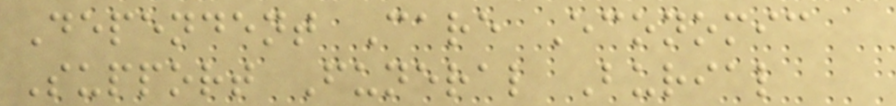Dependent Care Economic
Support Funeral Burial
